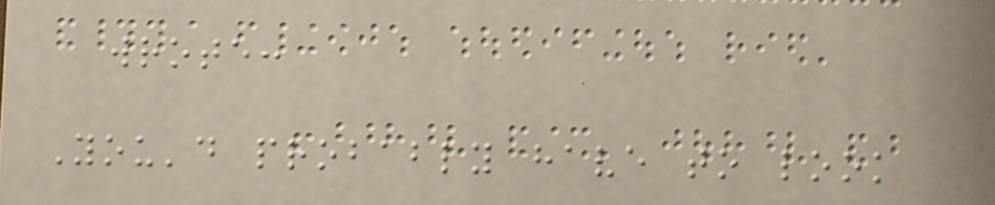wrote:
You'd probably have to look
